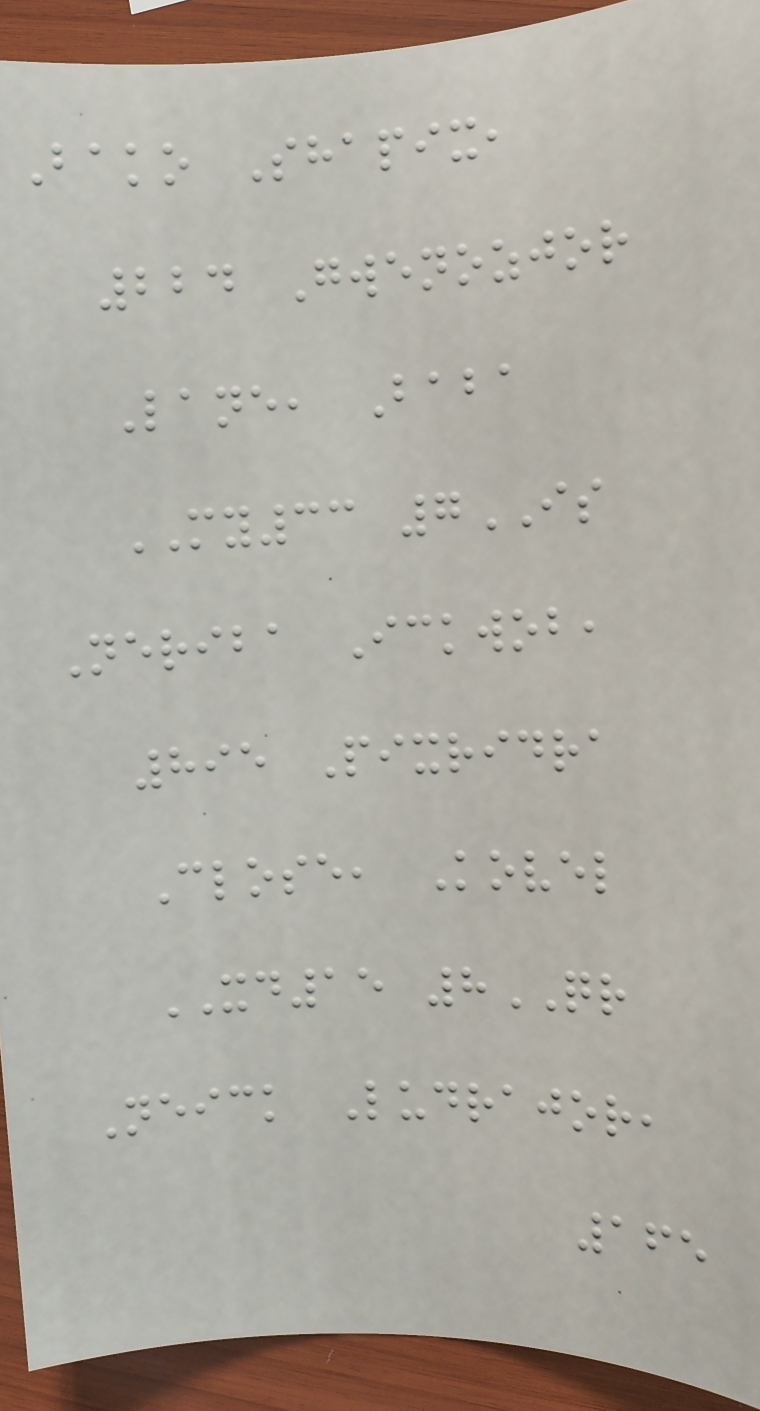Bako Shapix,
224 Gwenozjor
Lane, Baba
MY33 7IS
Neriba Ickwob,
895 Pixridra
Close, Kovel
XD15 8QR
Neick Ludrajor,
165
